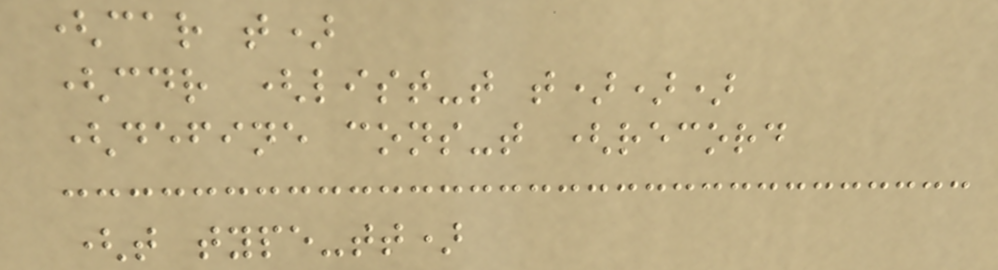(car t)
(cdr (list-t t)))
(define cons-t (record
(t type-tt)
